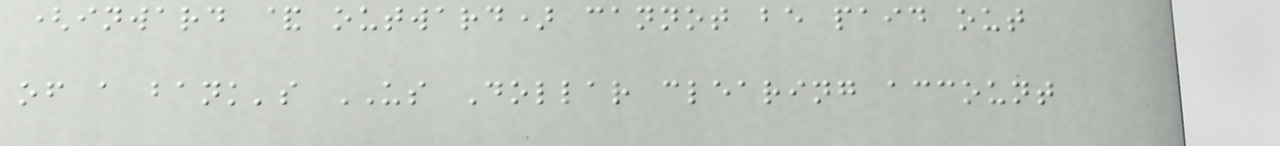(inward & outward) cannot be paid out
of a bank's US Dollar clearing account
